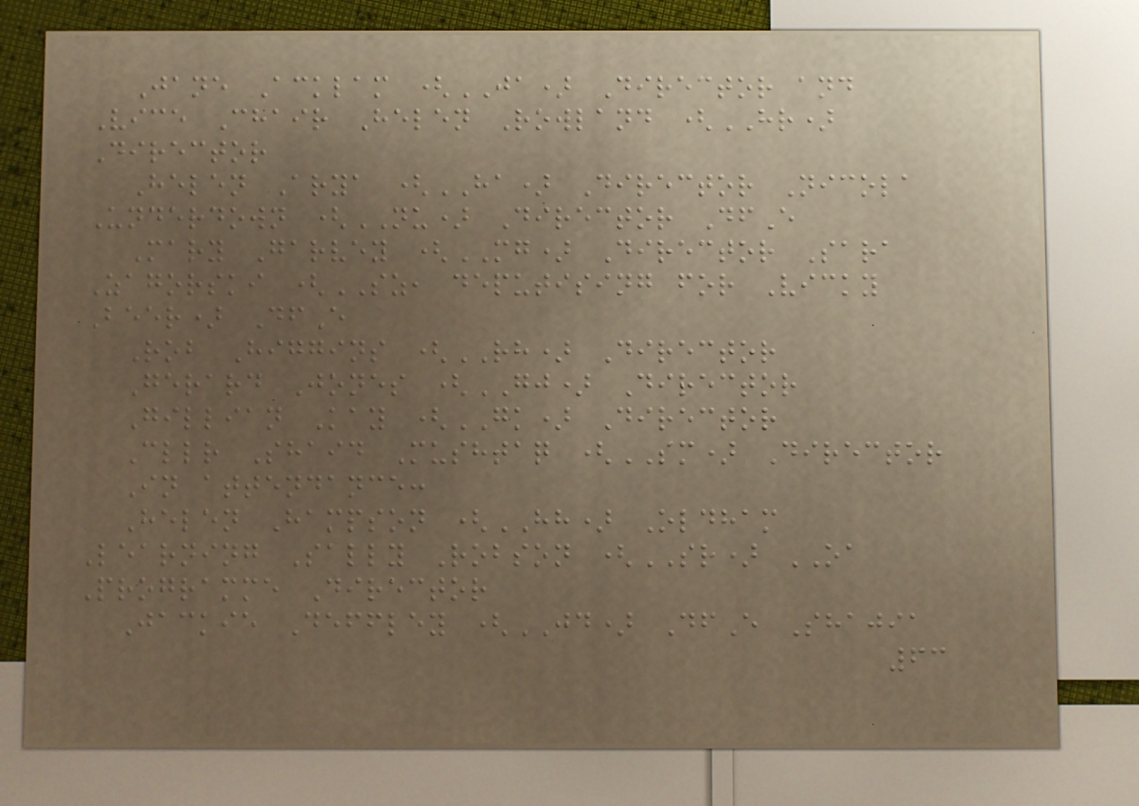Jane Acklam (JA) Director and
Vice Chair Helen Rowland (HR)
Director
Helen Arya (HA) Director Nicola
Underdown (NU) Director DfE
Mary Garvey (MG) Director Sara
Zagorski (SZ, deputising for Vicky
Beer) DfE
Rob Higgins (RH) Director
Gerard Jones (GJ) Director
Gillian Kay (GK) Director
Cllr Shaid Mushtaq (SM) Director
In attendance:
Helen Hampson (HH) Oldham
Learning Sally Robson (SR) OA
Programme Director
Jackie Deffley (JD) DfE Shajia
63
